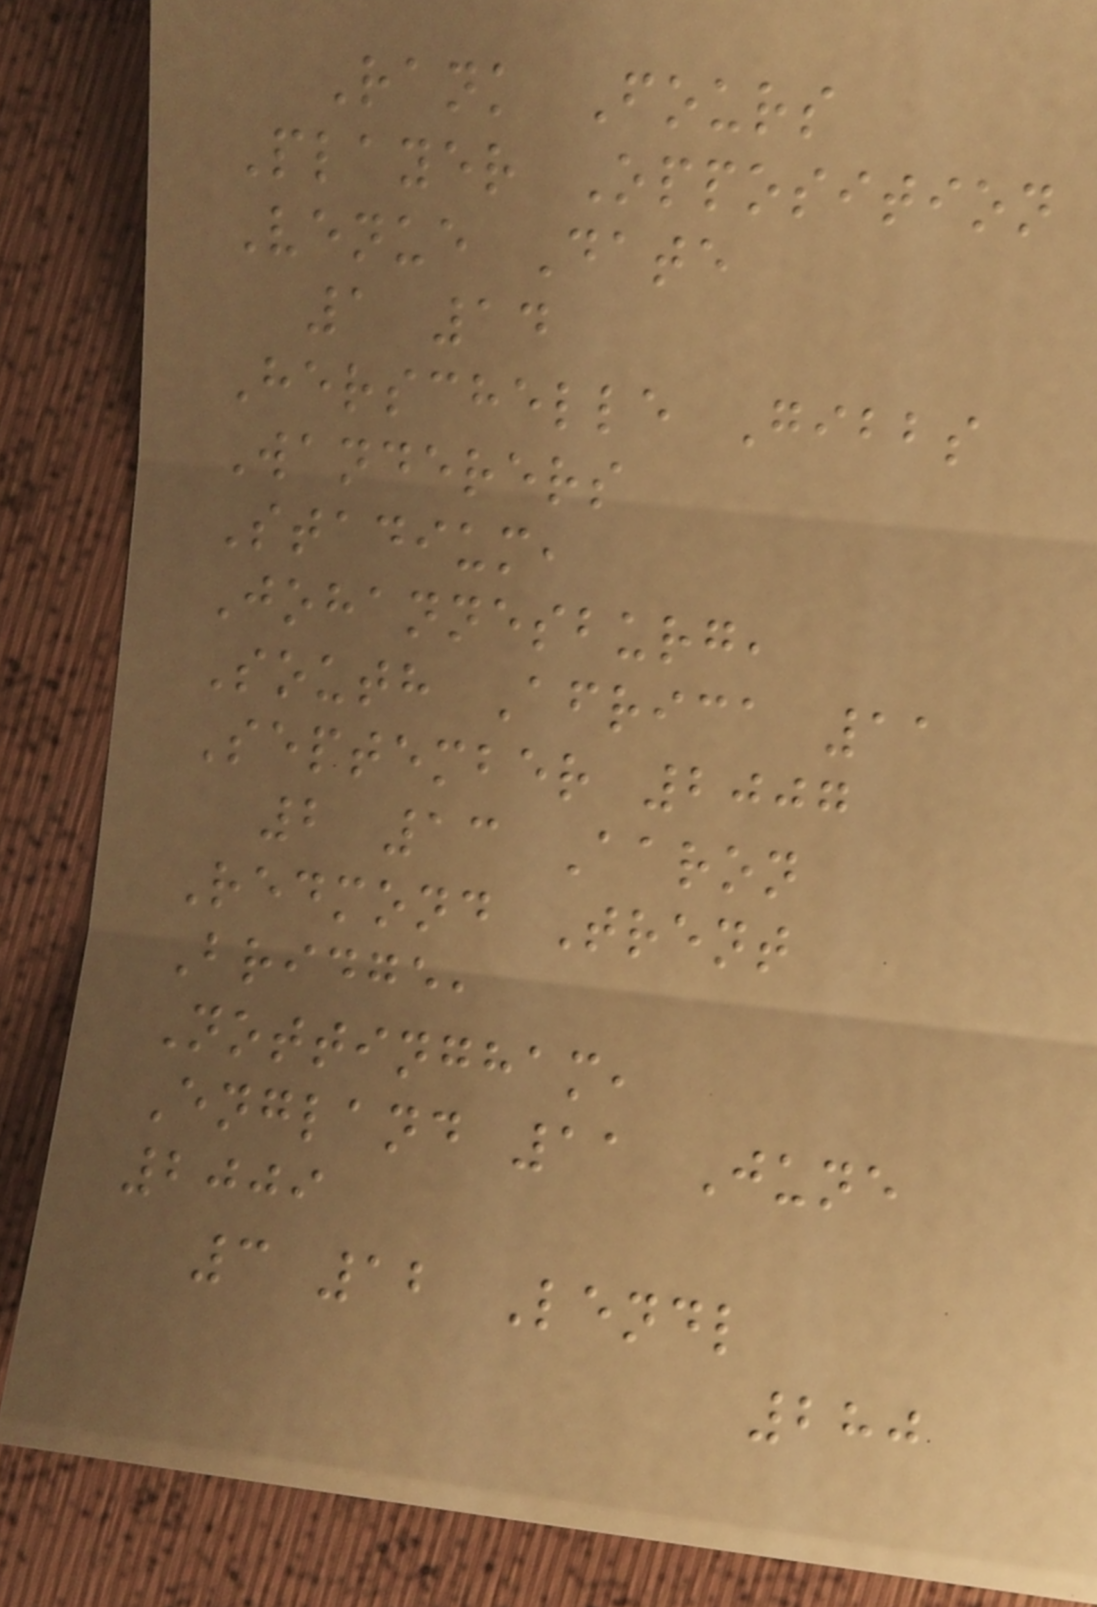Rank Fours
Player Opposition
Venue Date
1 14
Herschelle Gibbs
Wanderers
Stadium,
Johannesburg,
South Africa 11
September 2007
2 13 Aaron
Redmond Trent
Bridge,
Nottingham,
England 11 June
2009
3 12 Lendl
280
